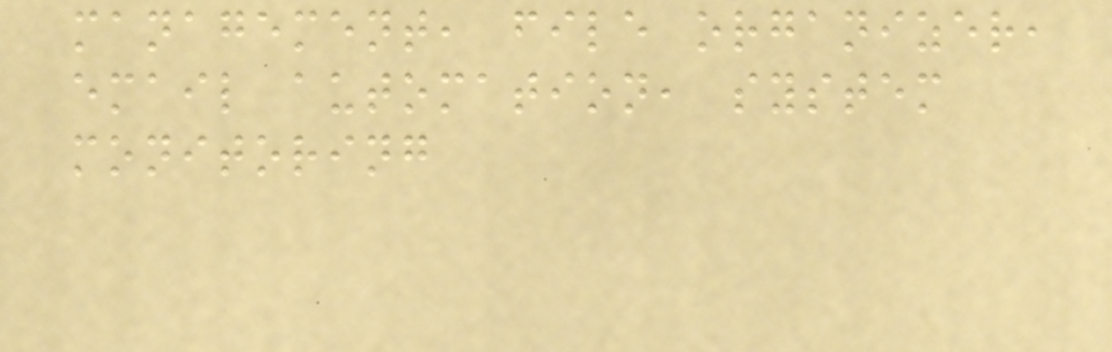management, file organizer,
email automation, system
monitoring
